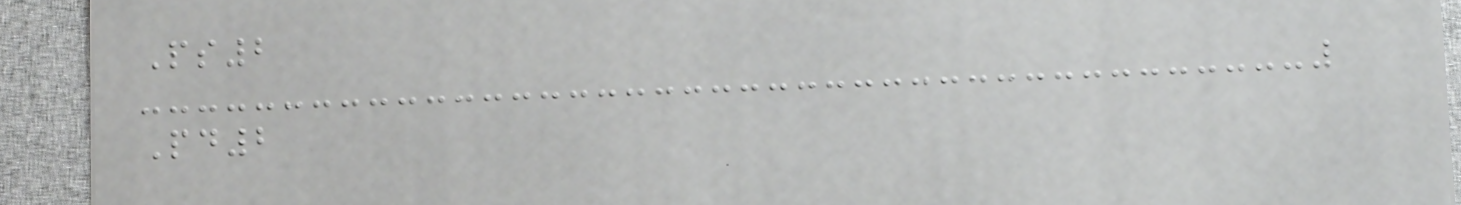Ps2
Pd2
